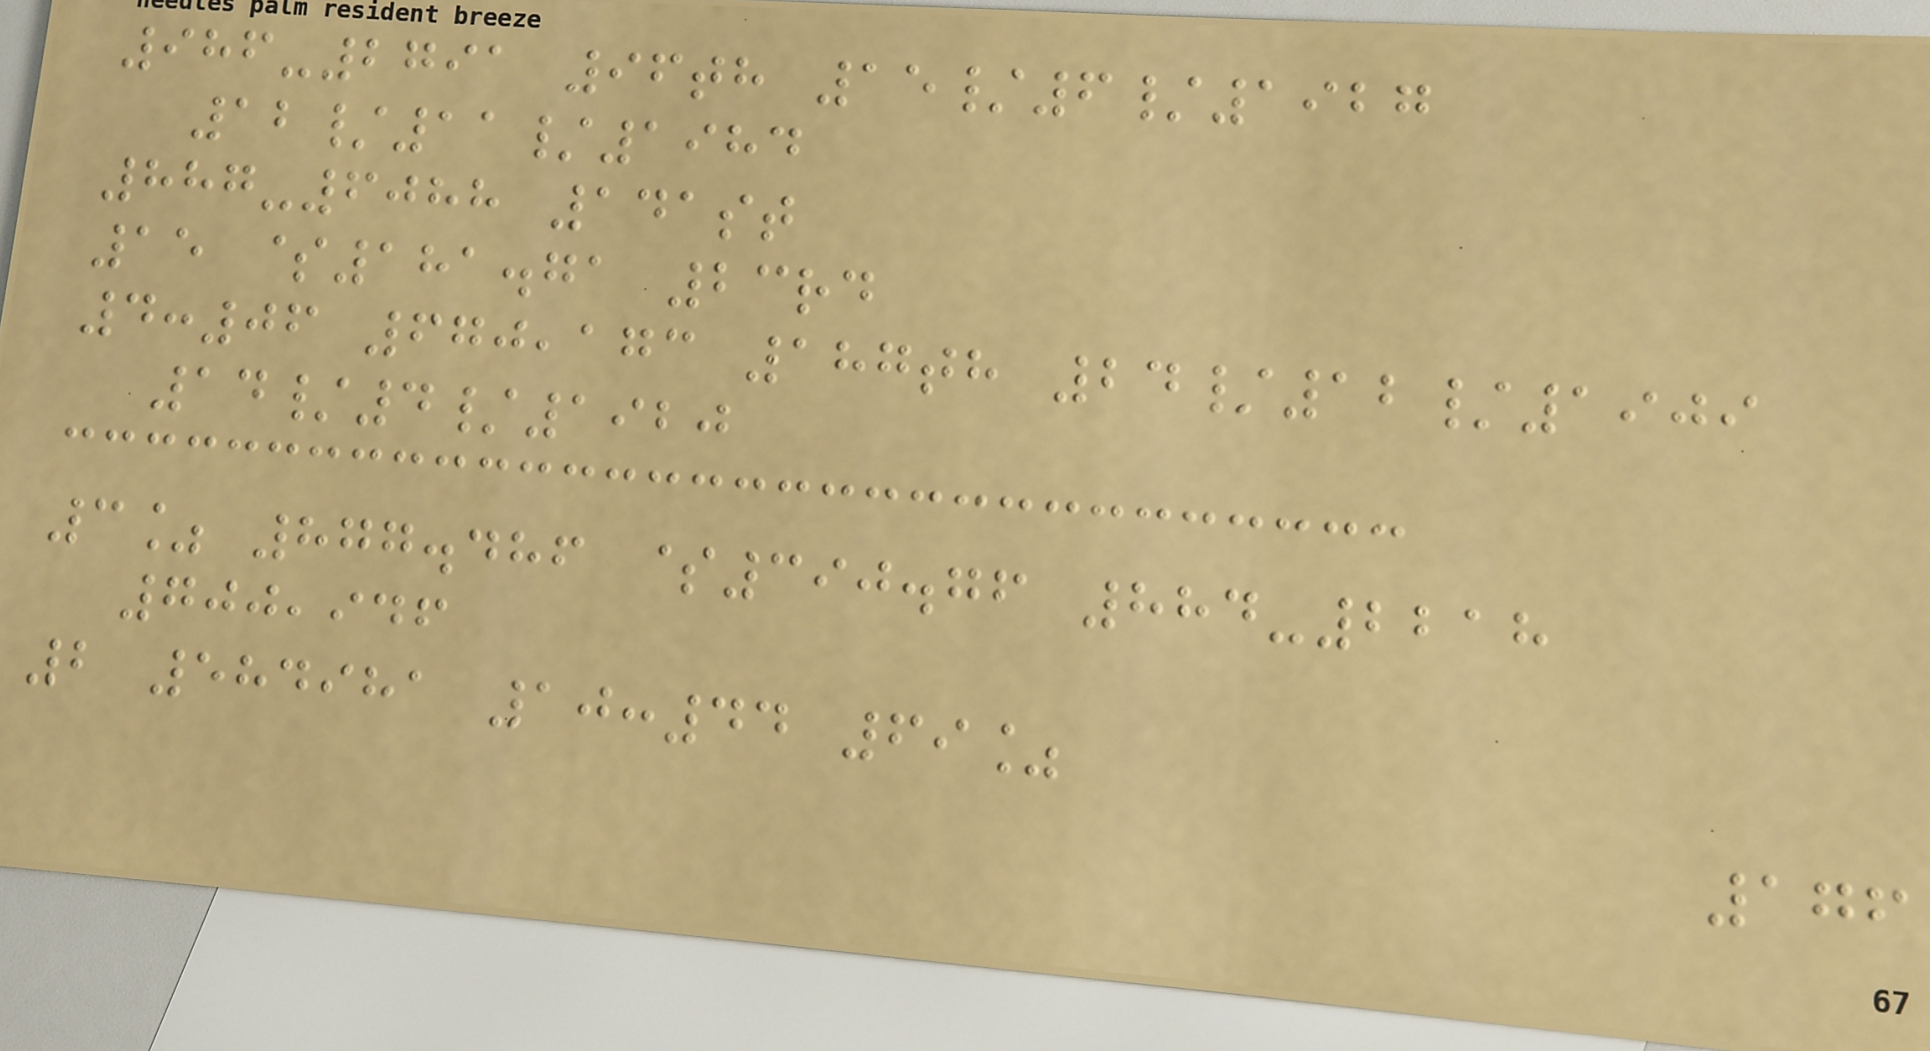986-2791 96th 15/6/1927
12/11/1984
887-6088 141st
15 $181.71 23rd
4:06 670,173 187th 24/12/1909
14/4/1920
3% 877.486 $390.76 884-2218
700,946
2 584981 10:44 69%
176
